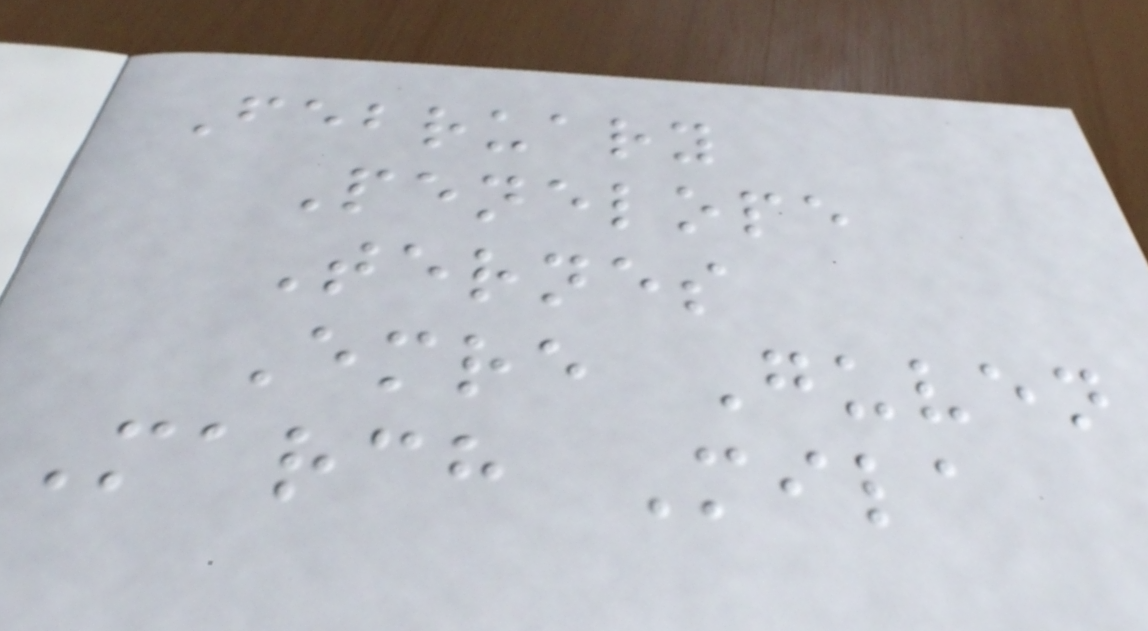February
Penelope
Ternes
Emre Guven
March Mila
